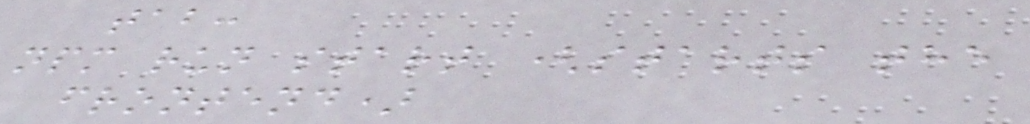tab:
npm run start (starts the
frontend)
